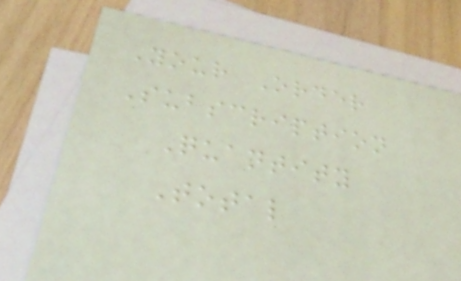Your Order
Subscription
Quantity
Total
